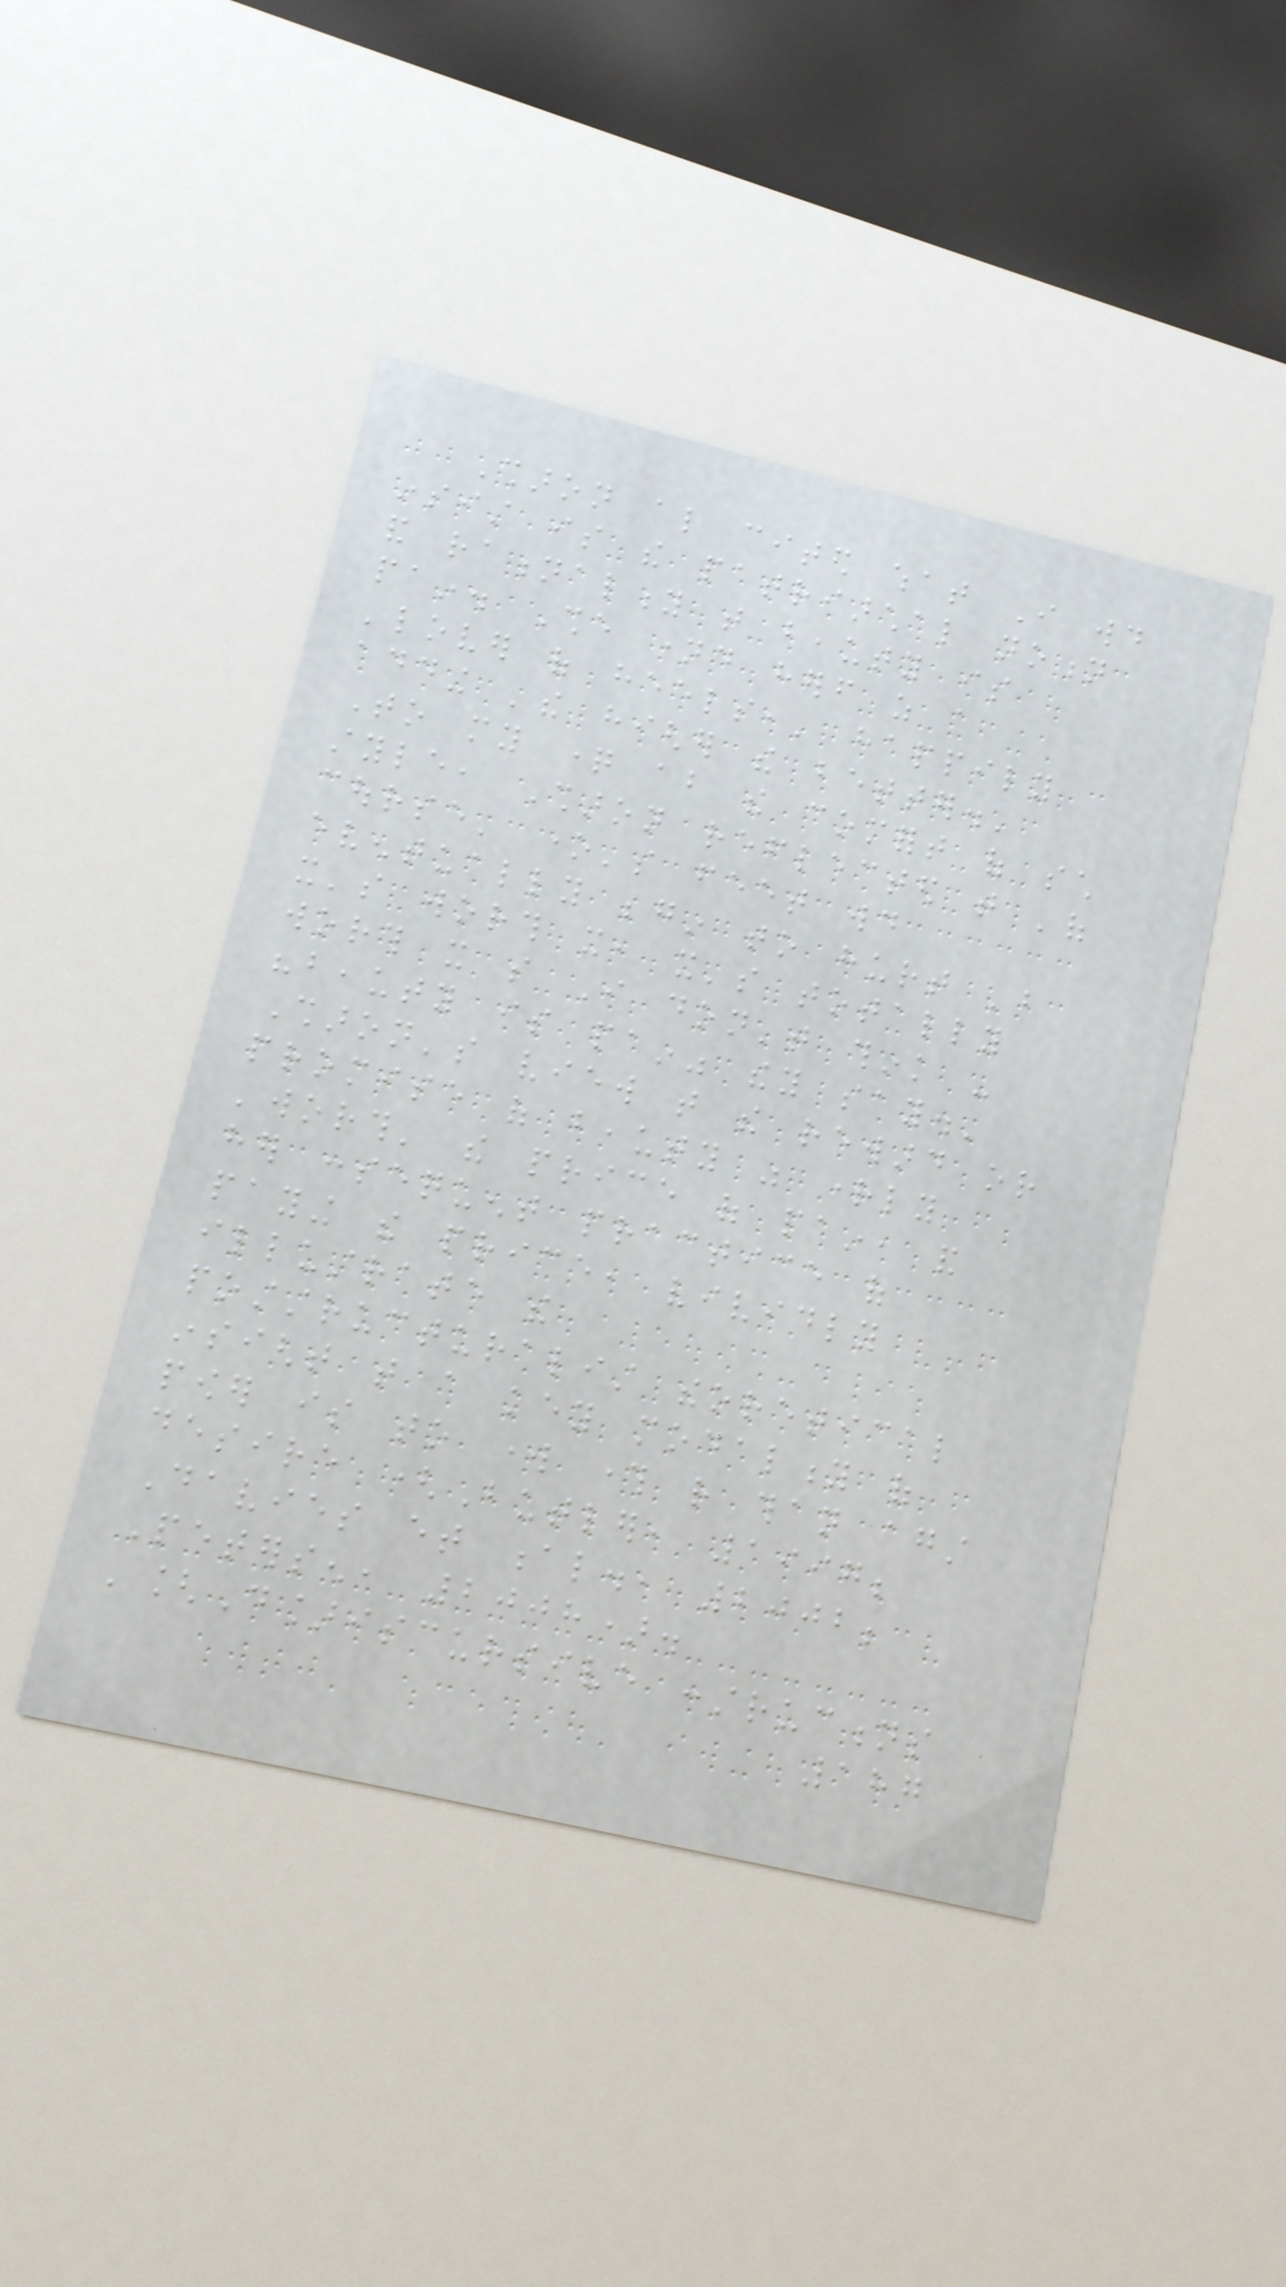Sharon also cited what I would
insist is the patriarchal notion
and rationality that beauty is
pain. She named herself as a
'lover of heels,' happily
adding 'the higher the better.'
To my question about the comfort of such
style, Sharon reflected that 'of
course' one's feet would
eventually begin to hurt 'but
it's worth it, it's totally
worth it so I don't think -
"beauty is pain" they say.'
Sharon's view that the reward or
promise of beauty was rightly
'worth' the price of pain, and
her consequent practice of
paying the price, vividly
illustrate the
poststructuralist theoretical
insight that a key modality of
power is to work through rather than against
desire (Butler, 1997;
Davies et al., 2002;
Petersen, 2008).
'[D]iscursive constructions
187
